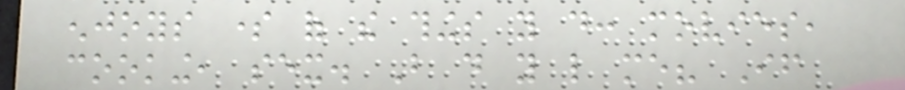enjoys some of the things you do: movies,
cooking, sex. But do you like me? If
